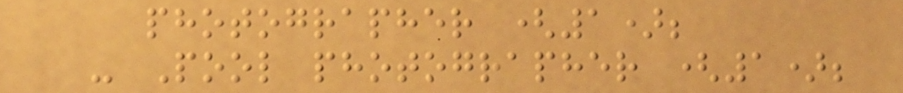photographer (1);
- Pool photographer (1);
